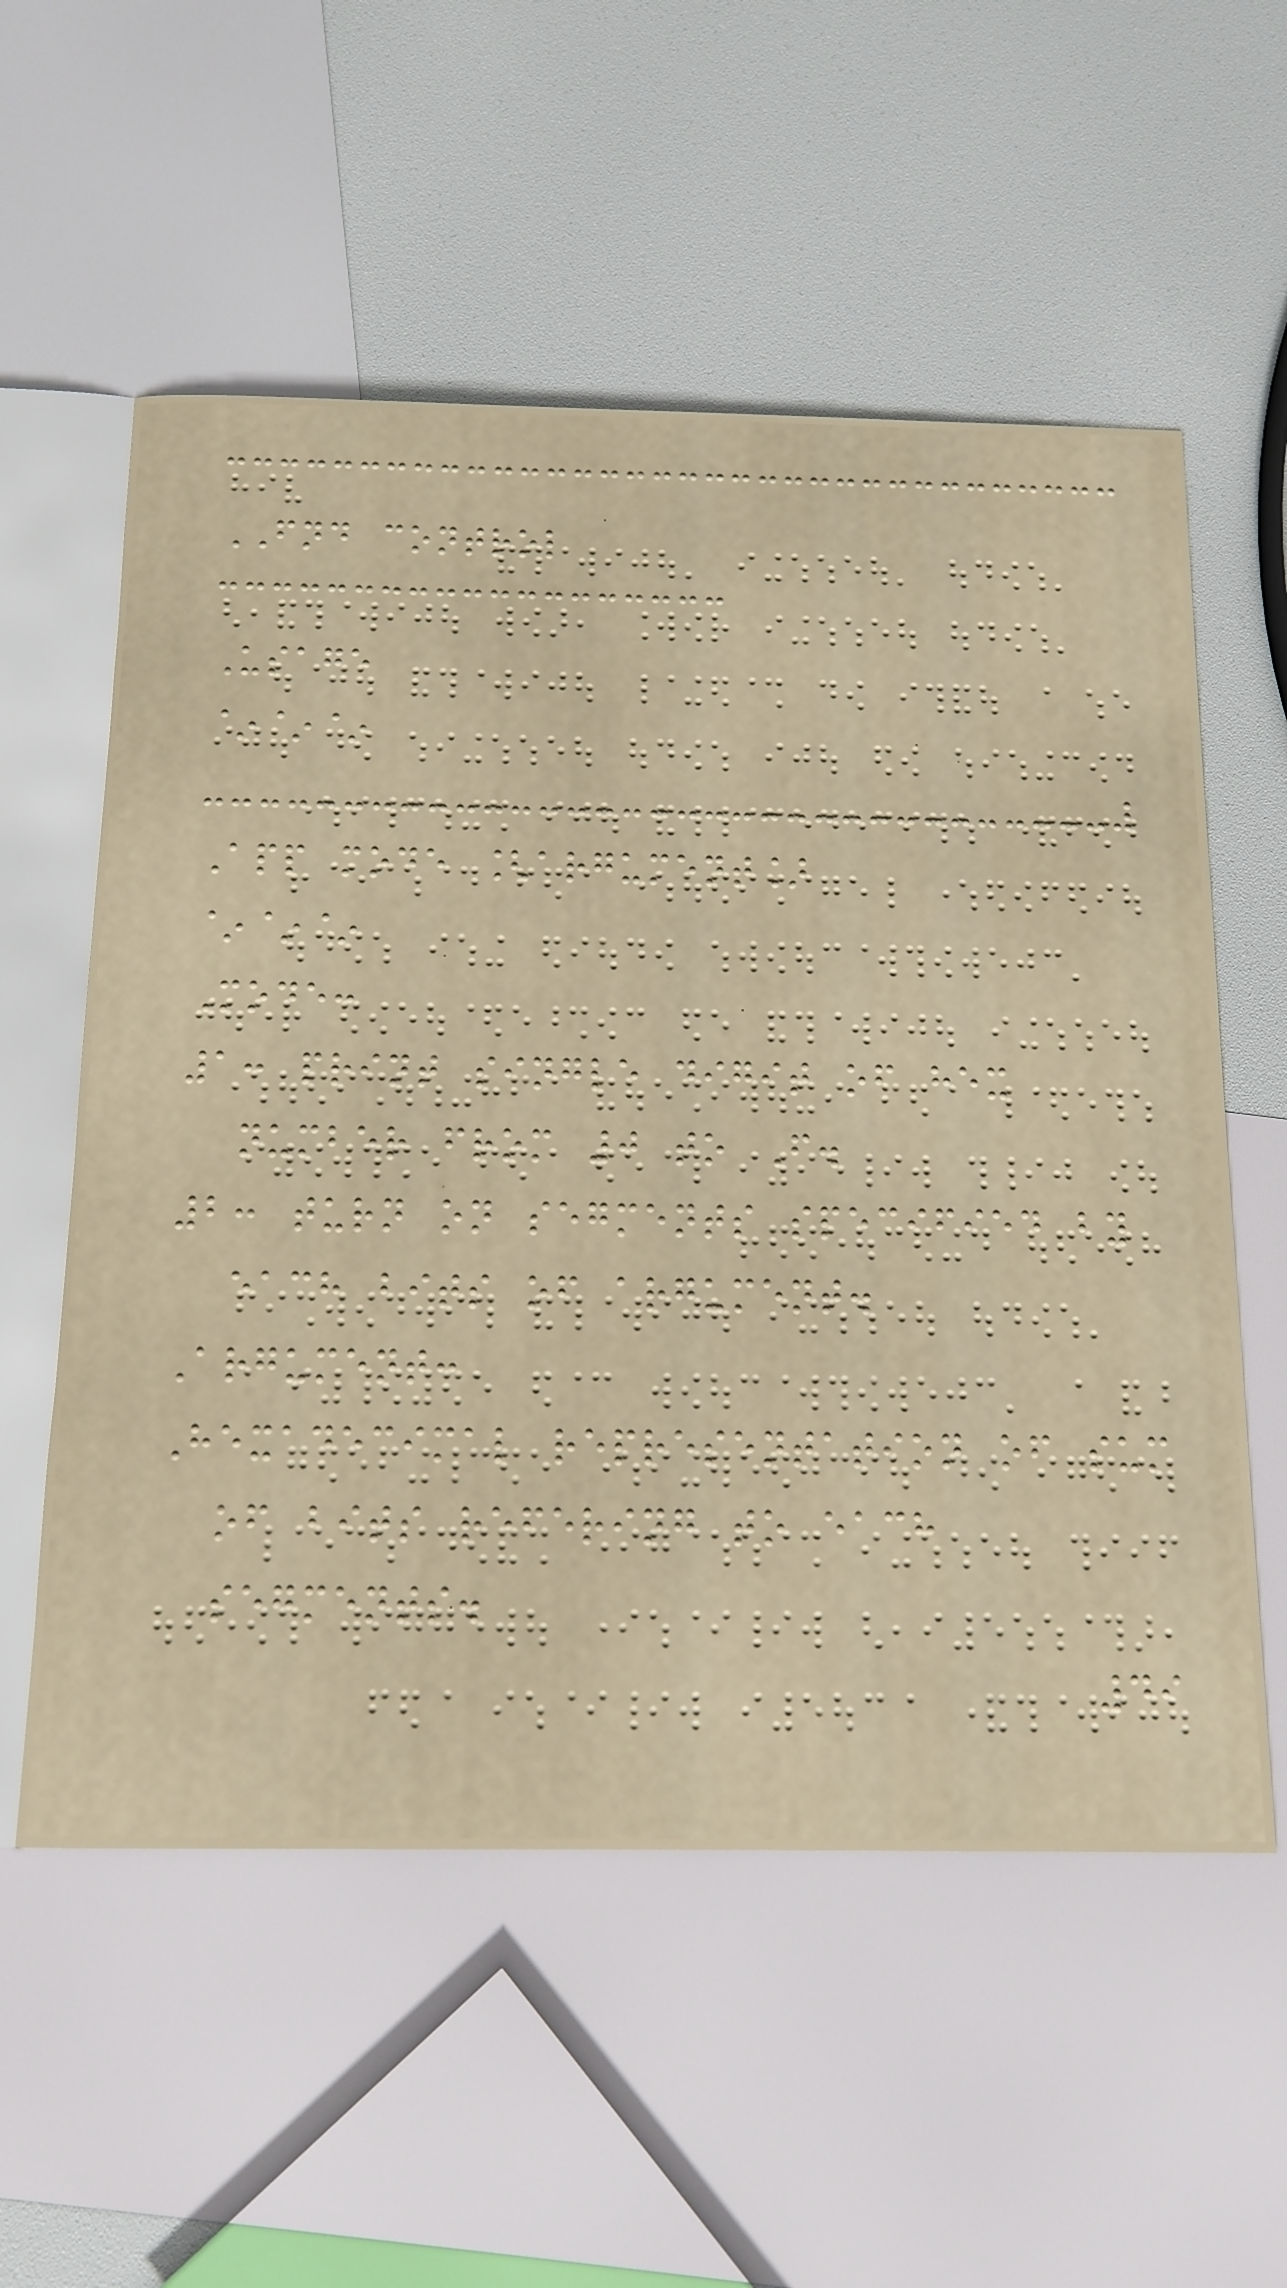FND control
Usage
~~~
App mode [argument]
~~~
Mode:
1: print single digit of hex
number from 0 to F.
2: turn on segments specified by
each bits of argument.
Argument:
Hexadecimal representation of sum
of bits refering to each
segments.
49
